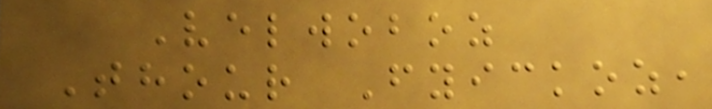Velwoboz
Thour Fyickoz,
